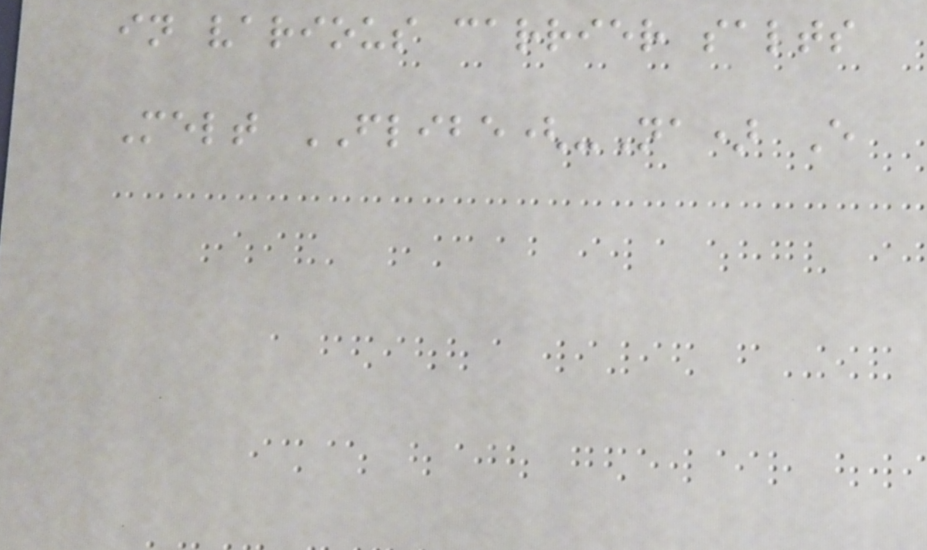in various carrier salts
Melt FLIBE(-Na) E
